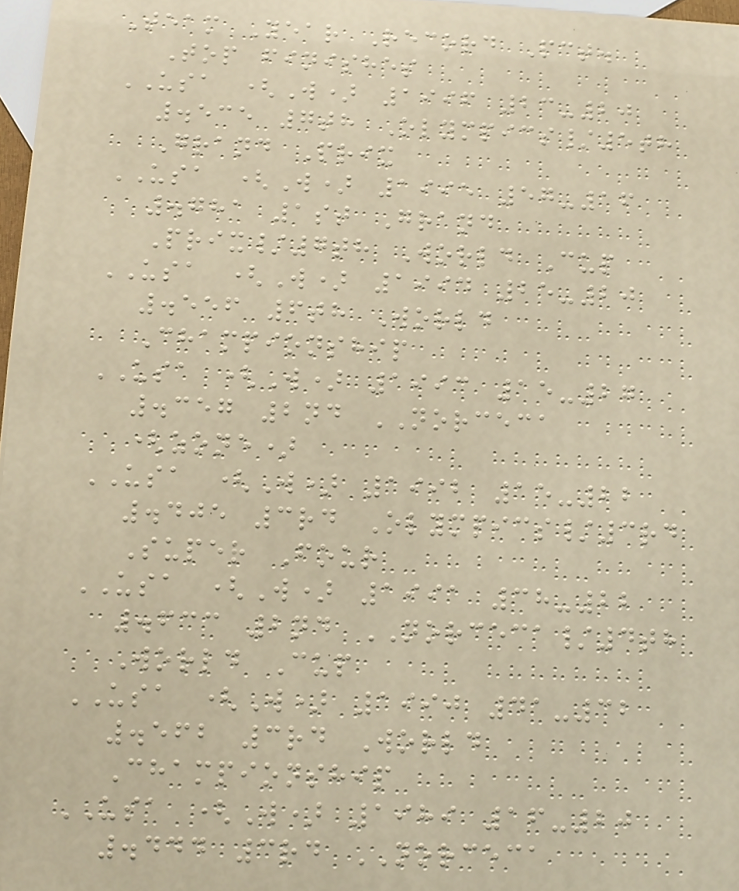Team Year Record Pct.
Top finishes
USA (W) 1996 23-20
.535 7th Olympics/5th
Grand Prix
USA (W) 1995 57-16
.781 1st Grand
Prix/7th World Cup
USA (W) 1994 25-20
.556 6th World
Championship
USA (W) 1993 15-27
.357 2nd NORCECA
(zone)
USA (W) 1992 15-22
.405 3rd Olympics/3rd
Super Four
USA (W) 1991 38-22
.633 2nd NORCECA/4th
World Cup
USA (W) 1990 41-32
.562 3rd World
Championship
USA (W) 1989 16-20
.444 3rd NORCECA
